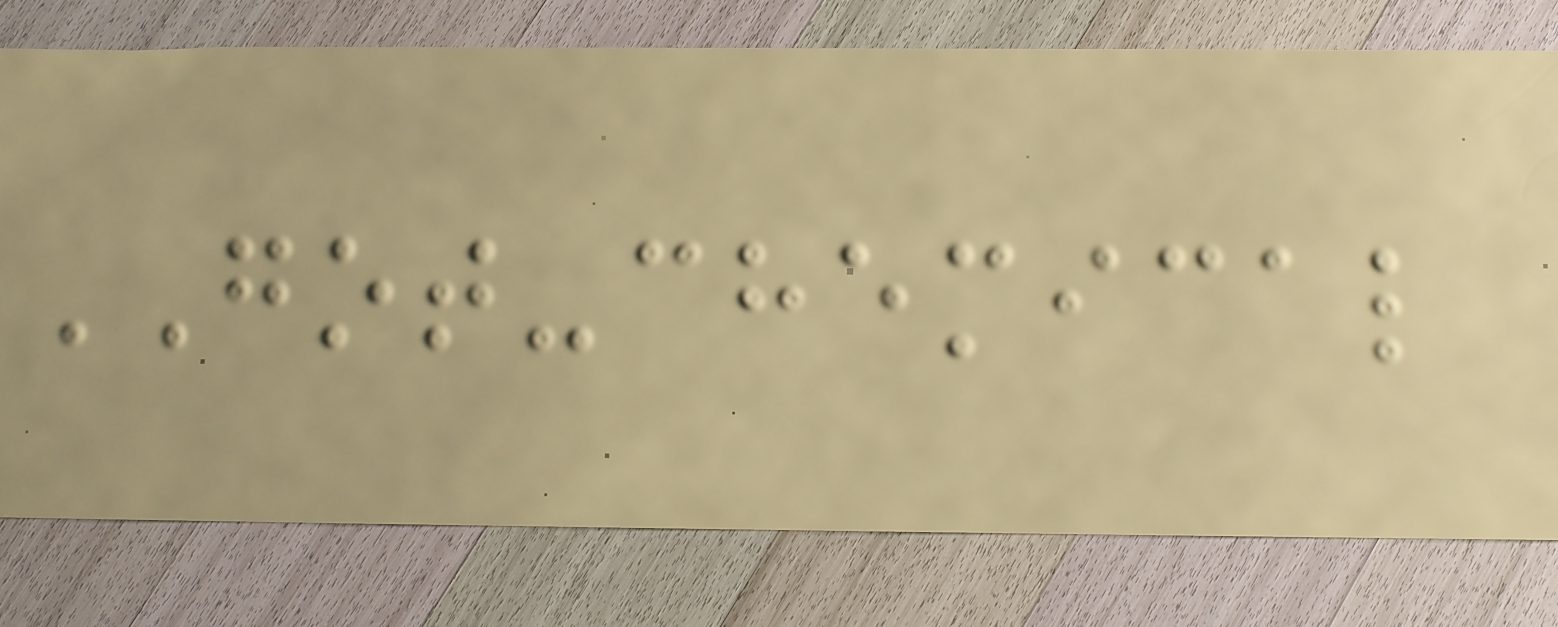GOT-chemical
